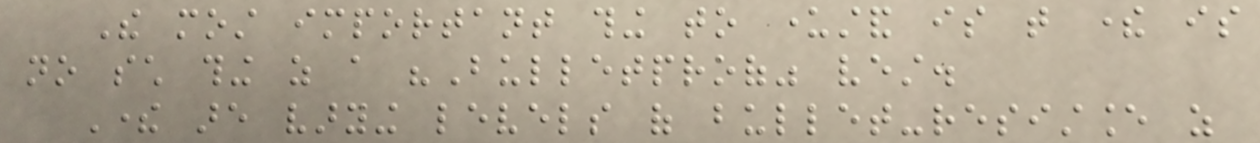The most important thing to understand is that there is
no such thing as a "Bulletproof" vest.
There are varying levels of bullet-resistance as
